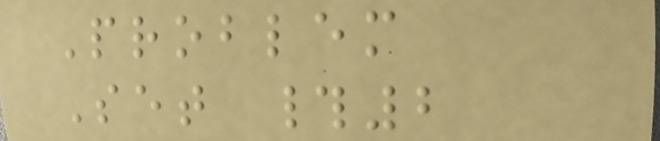Problem
Set #2
